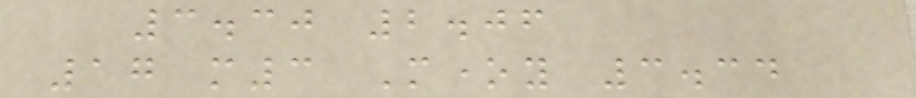3.30 2.06
17 m3 Money 3.34
